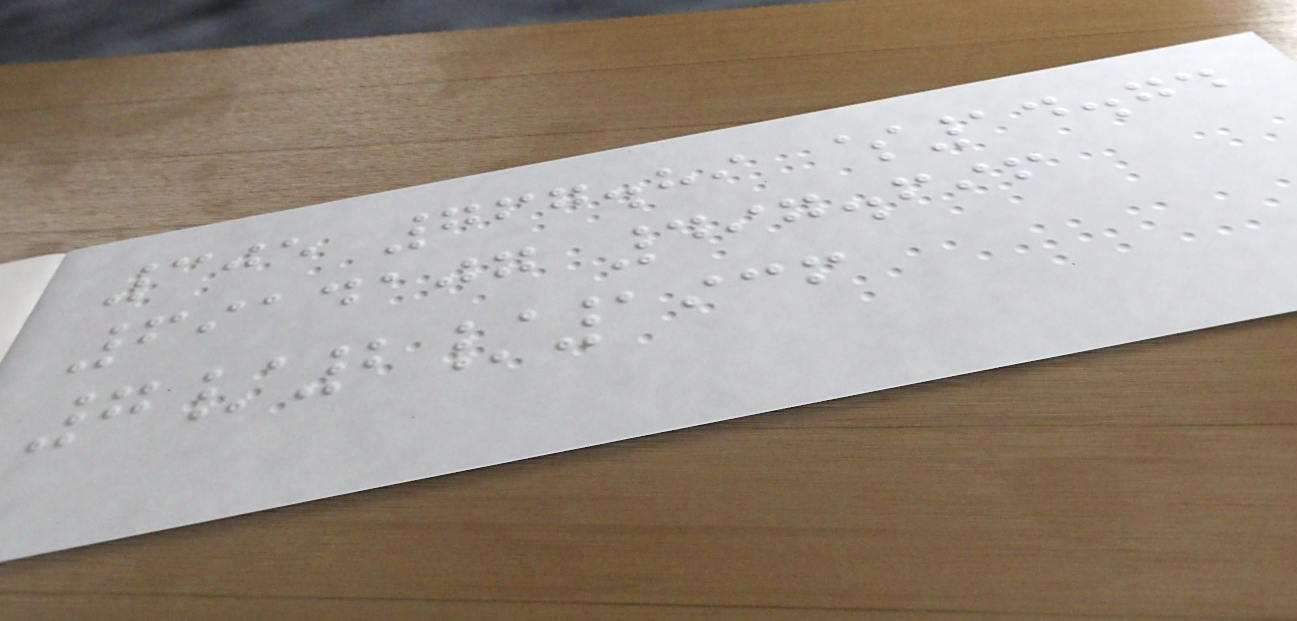305 767.89 $14.74
6914107 497.696
7/2/1936
